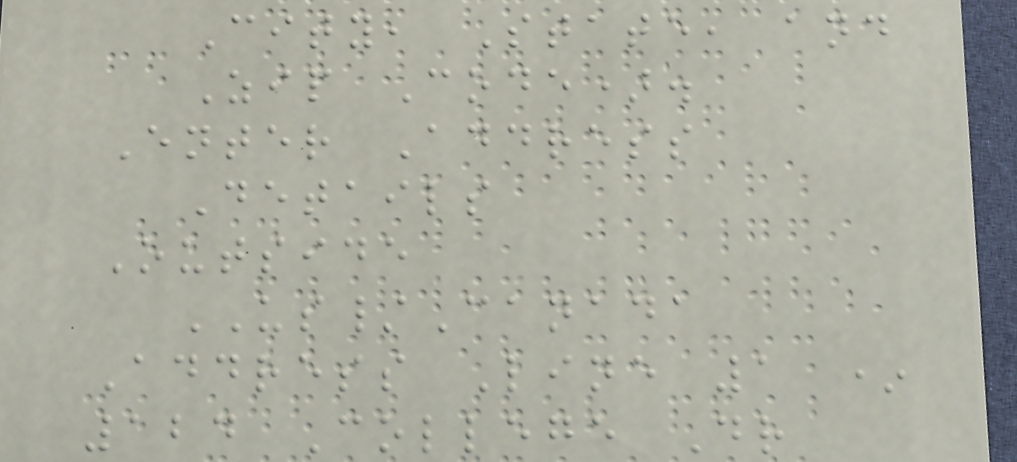City, State, and
Zip Code).
Enter Address
Details
Outside
US/Canada
Address Line 1 *
124 College Dr
